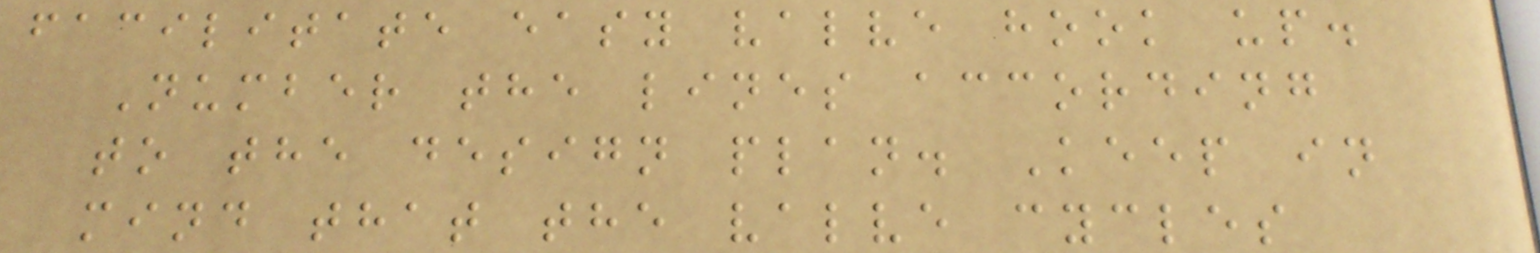facilitate easy valve hook up.
Number the lines according
to the design plan. Keep in
mind that the valve cycles
